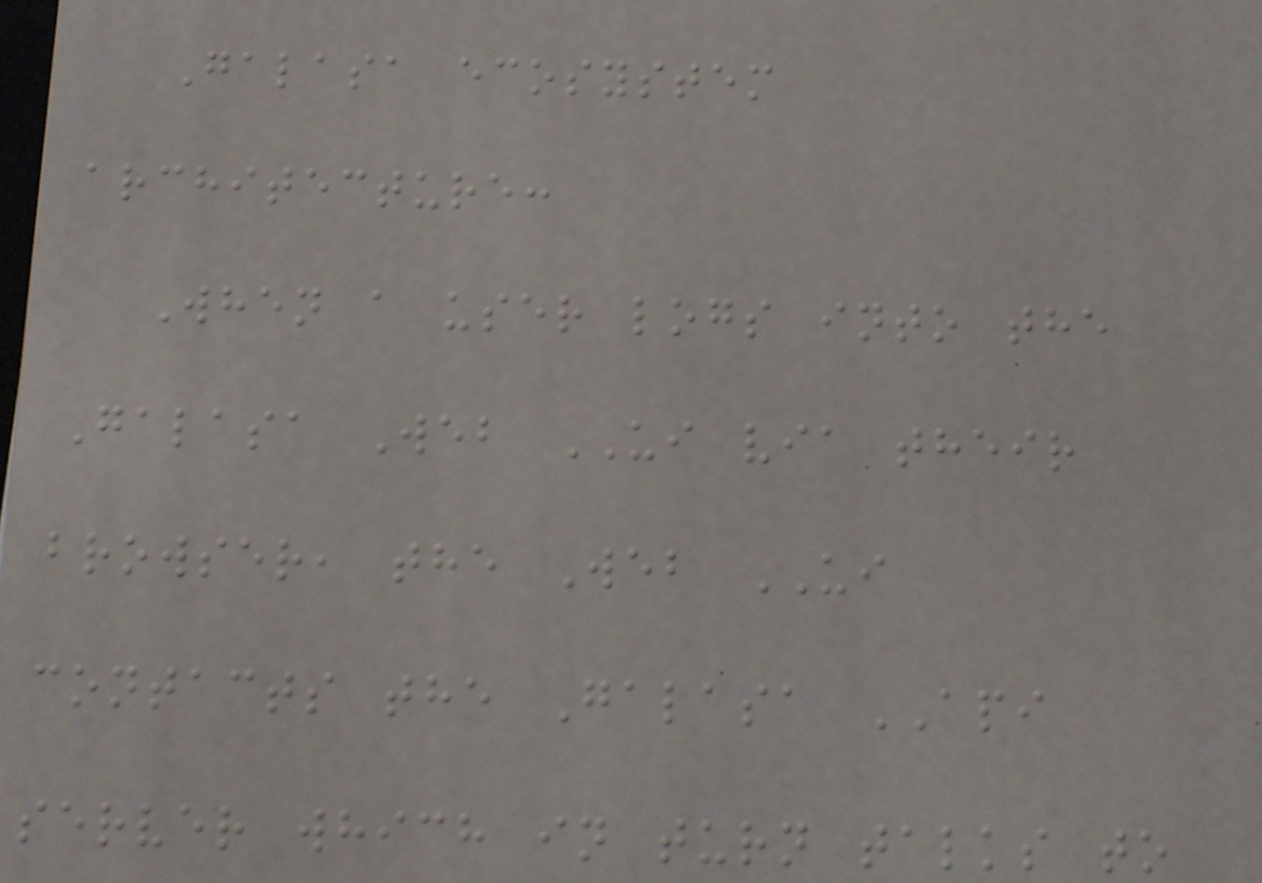Galasa ecosystem
architecture:
When a user logs into the
Galasa Web UI via their
browser, the Web UI
contacts the Galasa API
server which in turn talks to
